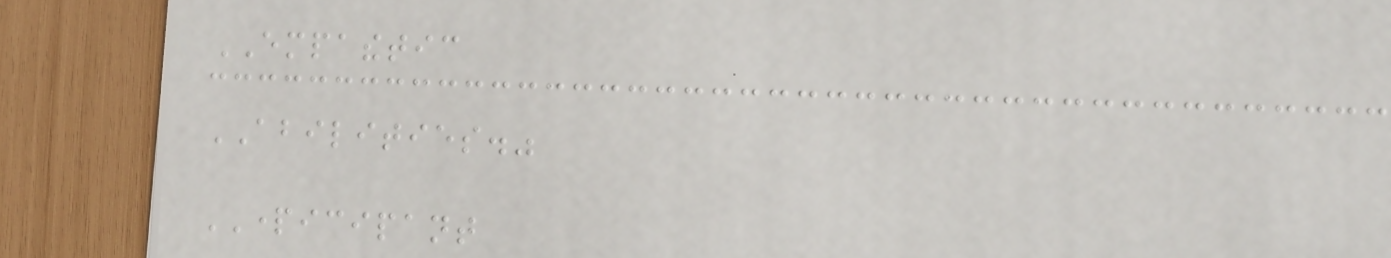EMPATHETIC
ABILITIES."
PARTICIPANT
